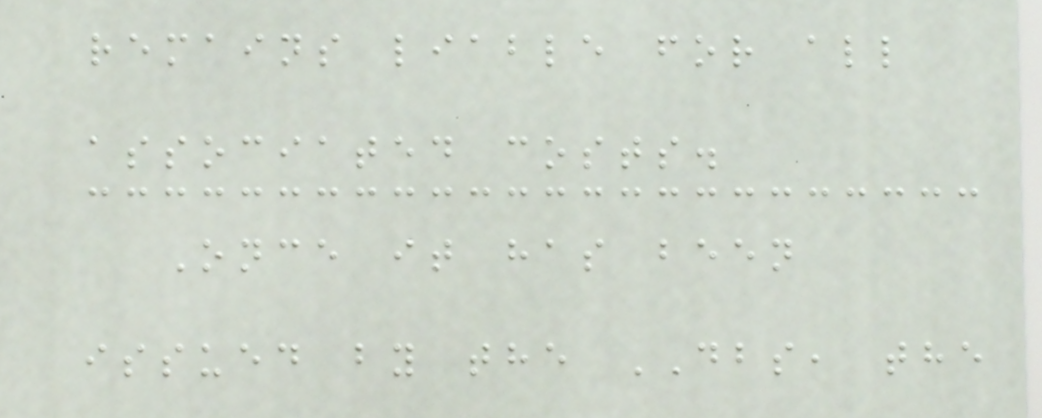remains liable for all
associated costs.
Once it has been
issued by the DBS, the
